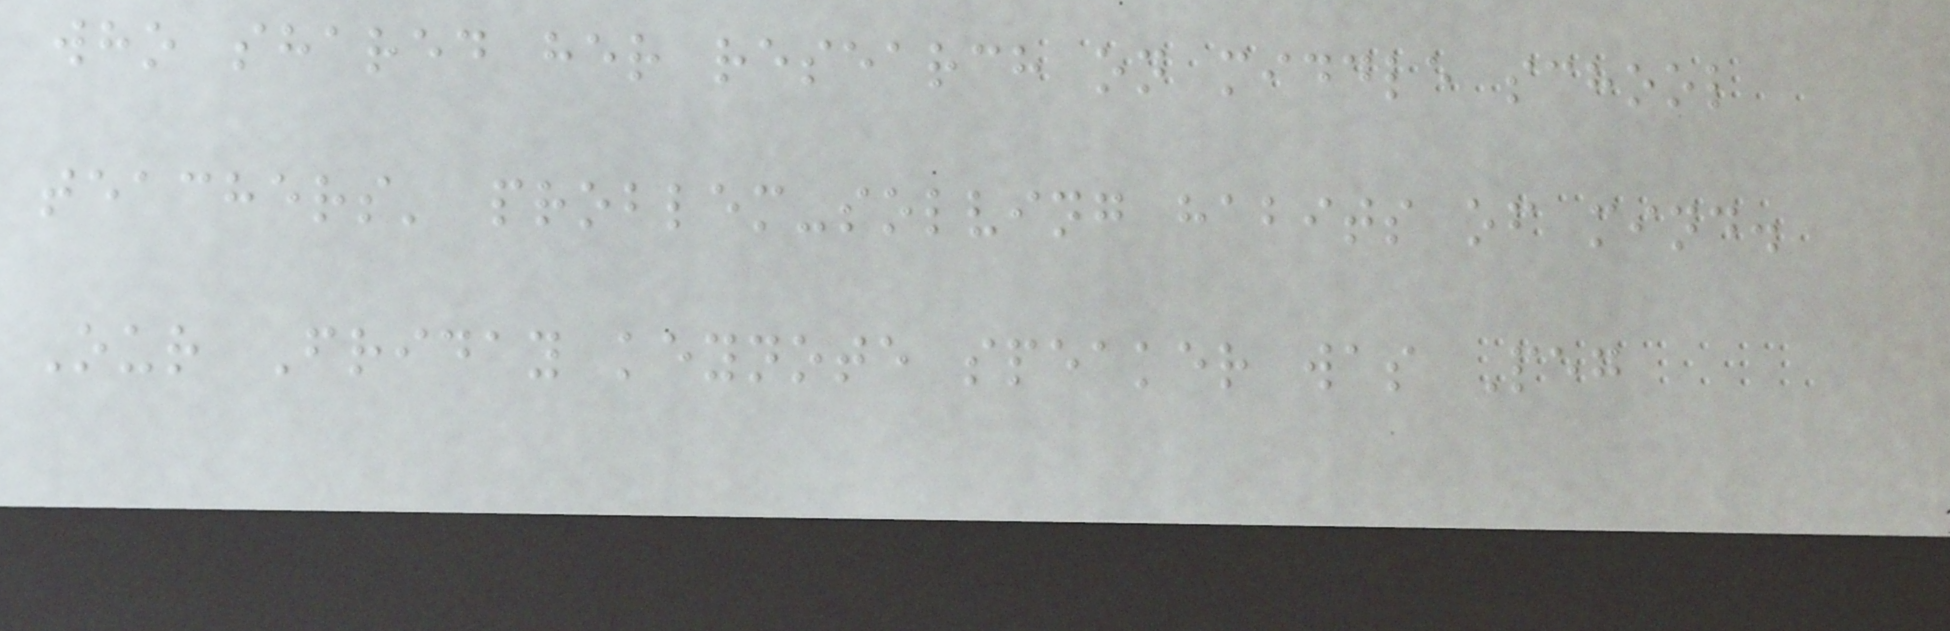who shared her research on middle school
teachers' problem-solving habits of mind.
Our Friday keynote speaker was Peg
